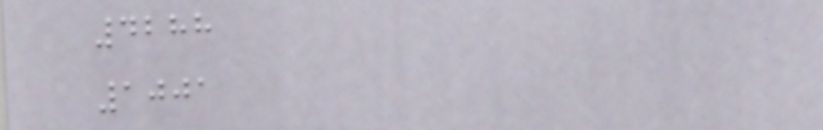4288
1001
